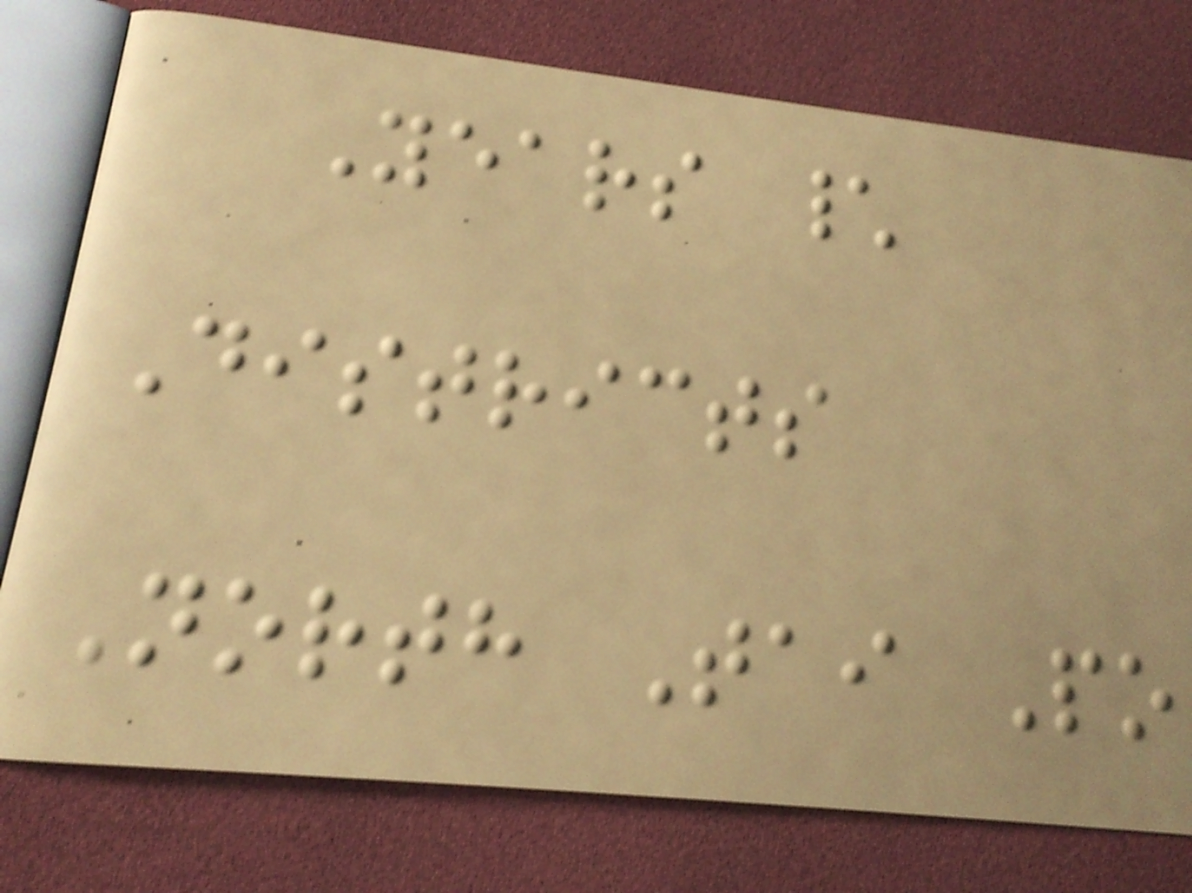Years \
Districts
North Tai Po
